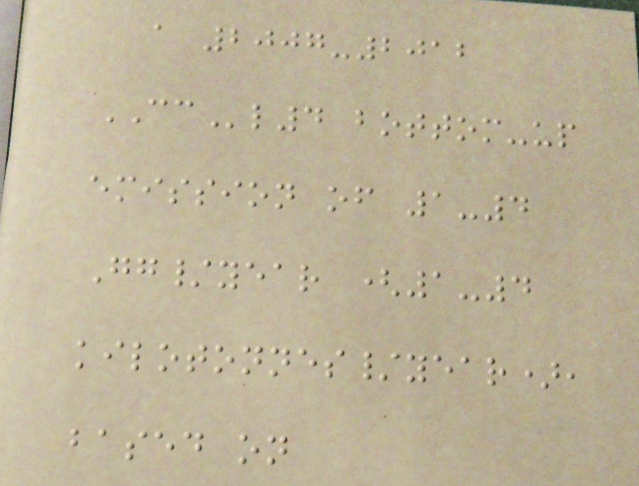a 2007-2012
CCl4 bottom-up
emission of 1-4
Gg/year (1-4
kilotonnes/year),
based on
